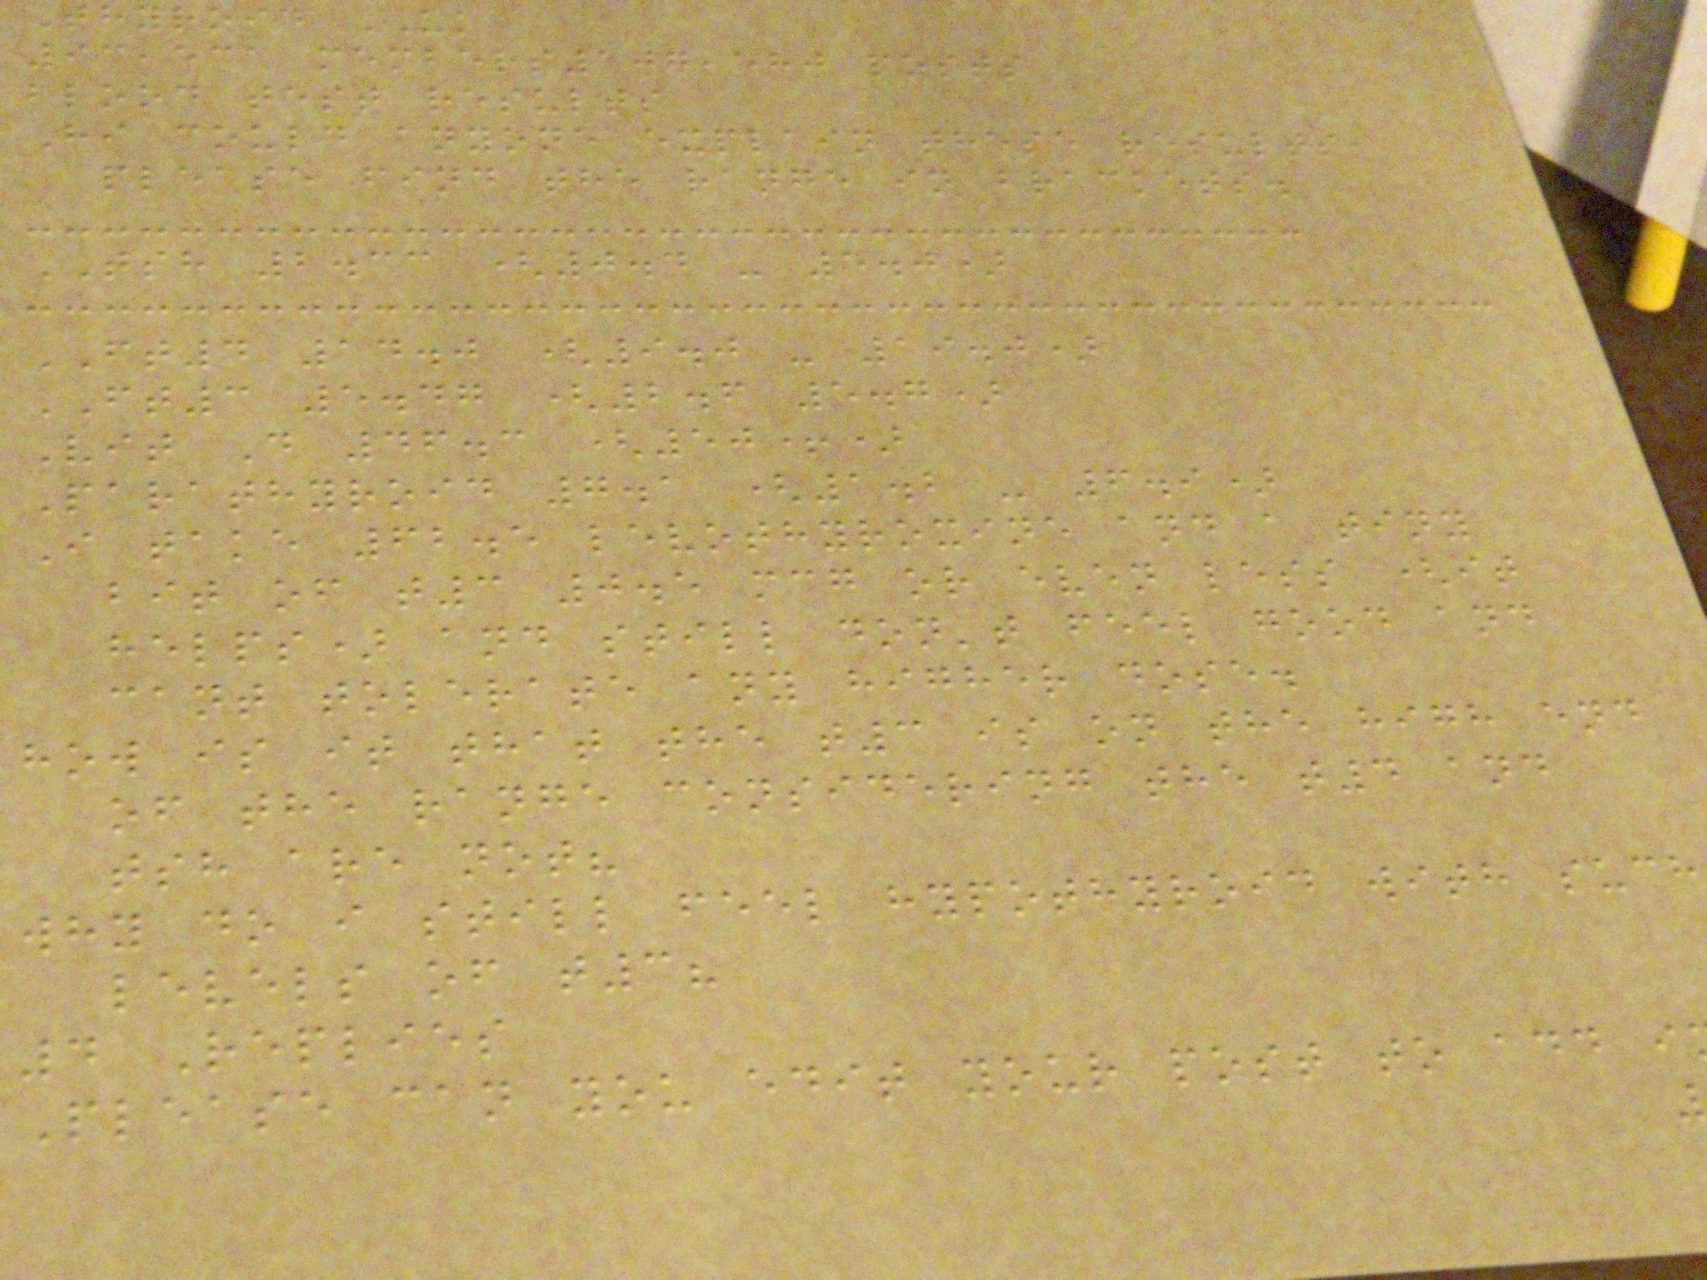Thyroid UK
93,531 members107,580 posts
blood test results
Hi could anyone explain these results,
please find the range in brackets.
TSH 2.33 (0.4 - 5.0)
FT4 14.0 (9.0 - 19.0)
FT3 5.47 (2.6 5.7)
Vit D 46.3 (50+)
Parathyroid 7.1 (1.2 - 6.9)
I take 62.5 levothyroxine and a tiny
bit of t3 0.5 mcg or even less (it
helps) and still don't feel good and
cant tolerate any higher dose.
how is it that the t3 is on the high end
of the range considering the t4 and
tsh are not?
why do i still feel hypothyroid with such
levels of t3?
4 Replies
Please can you edit your post to add i
